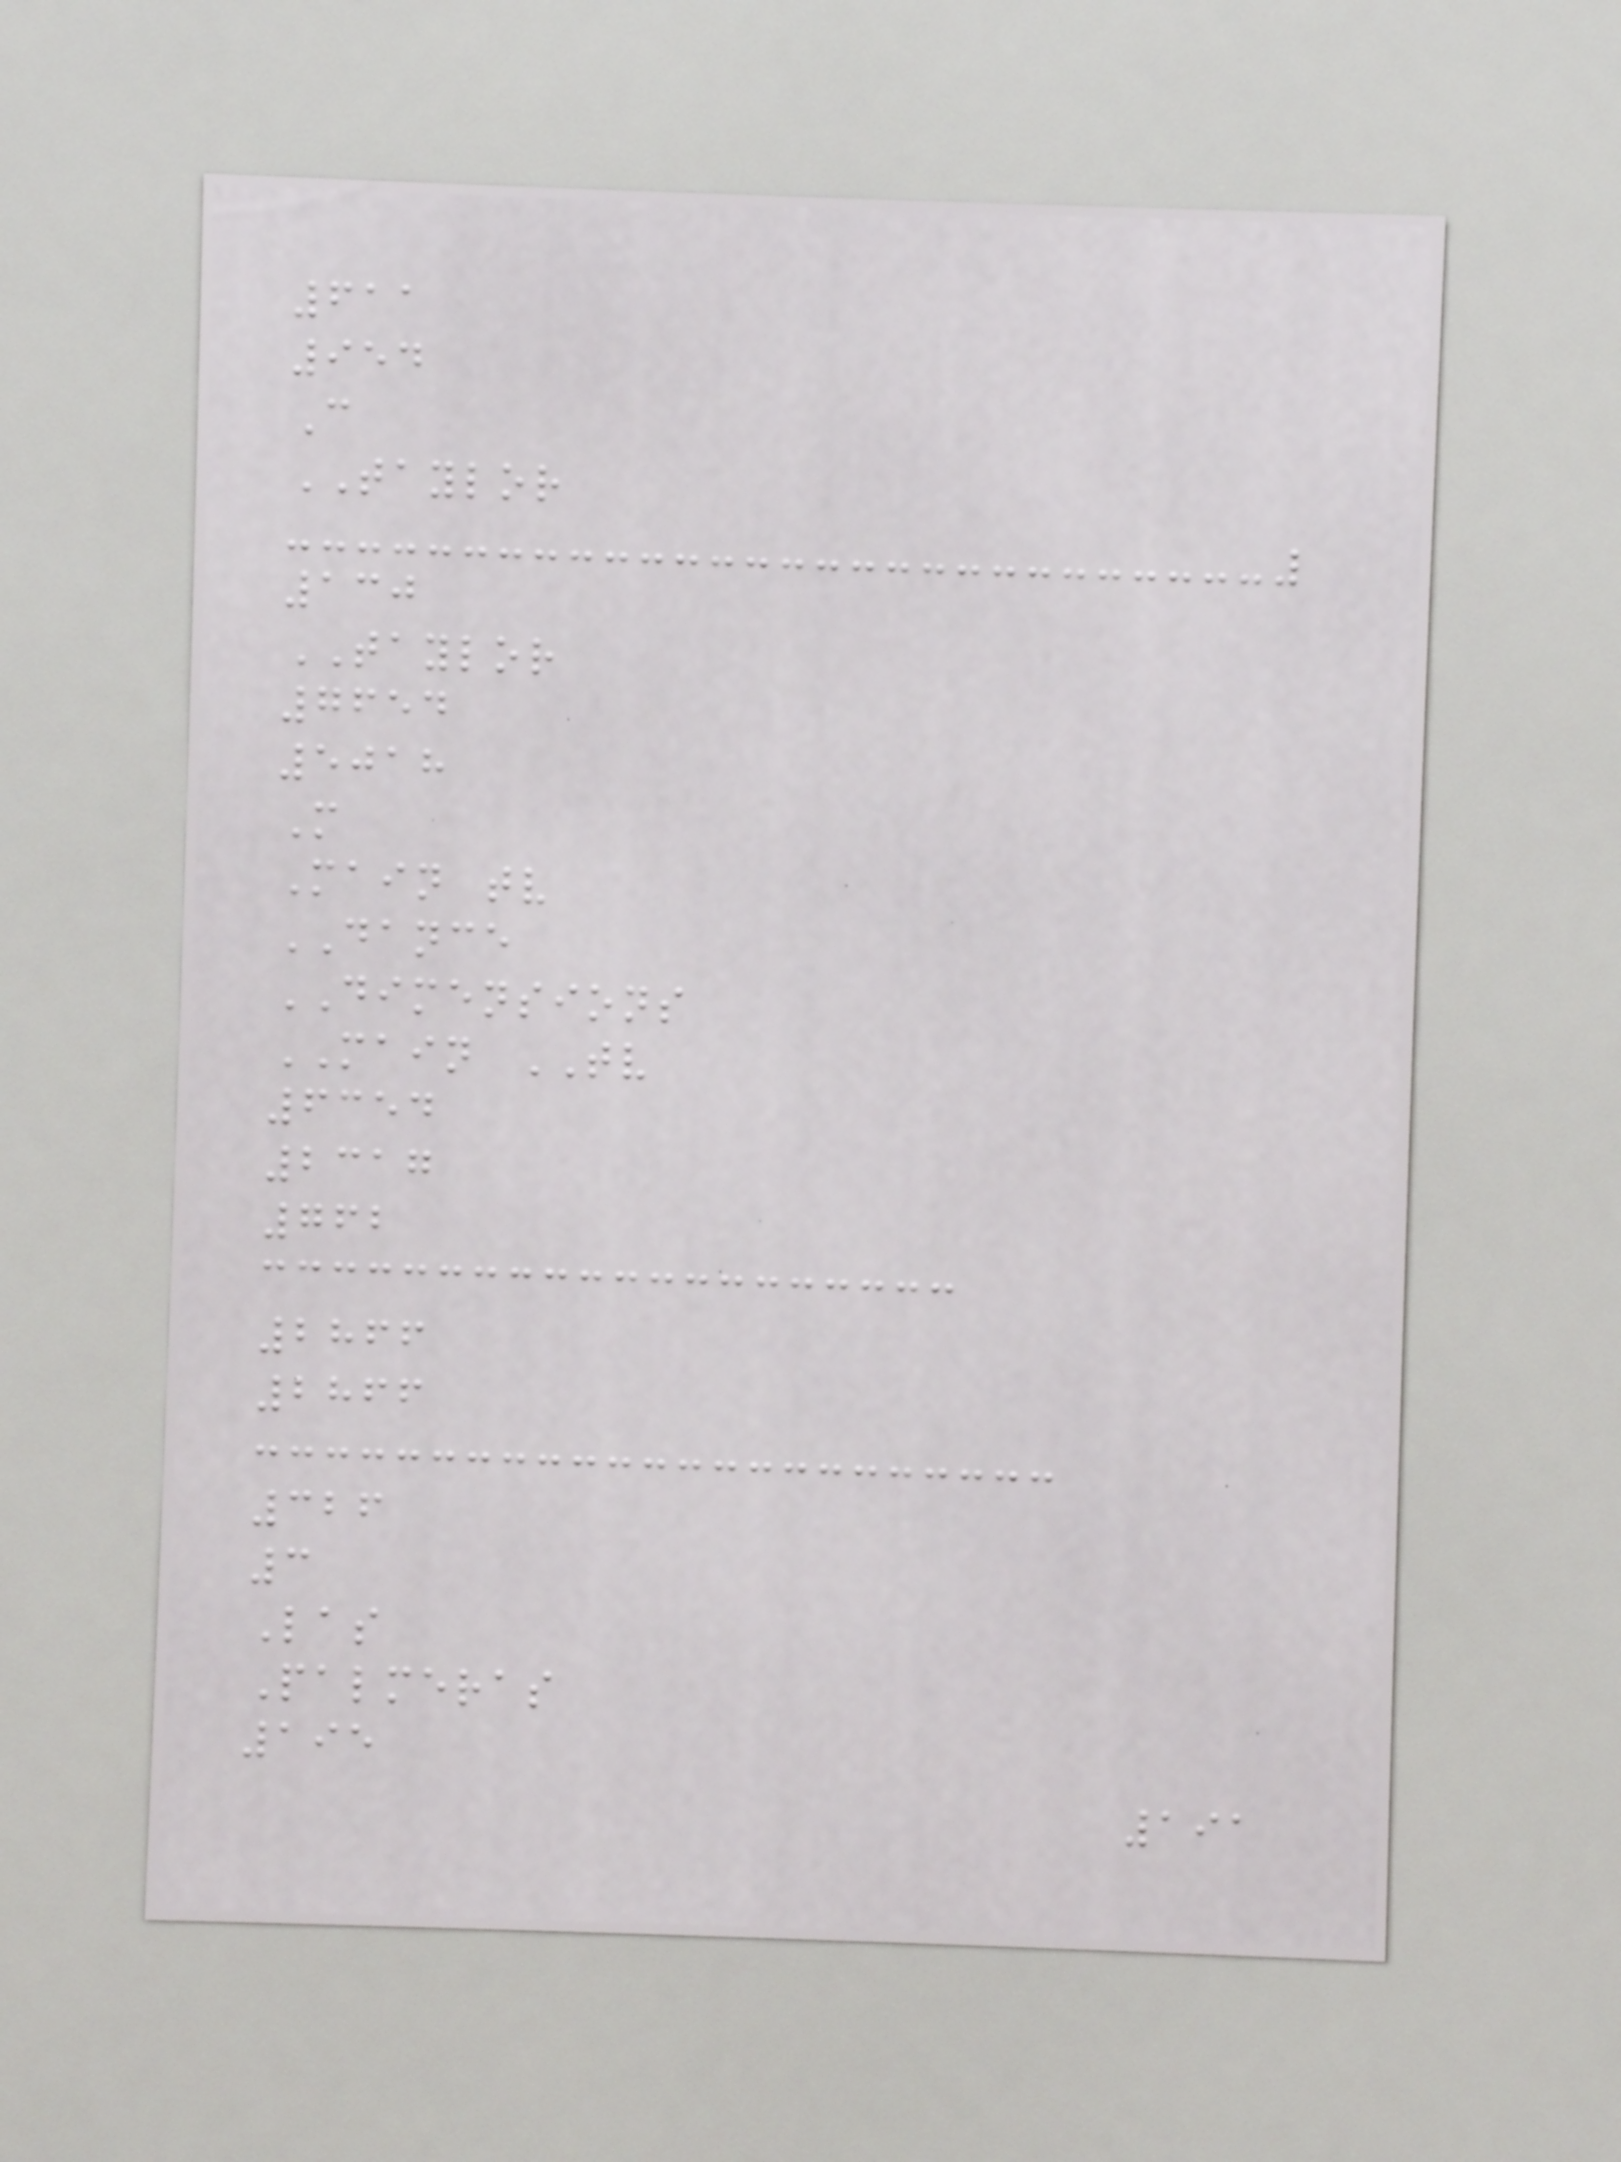611
954
C
TAYLOR
130
TAYLOR
7654
5018
M
Main tv
DANCE
DIMENSIONS
MAIN TV
6354
2317
762
2866
2866
326
3
Las
Palmeras
195
191
